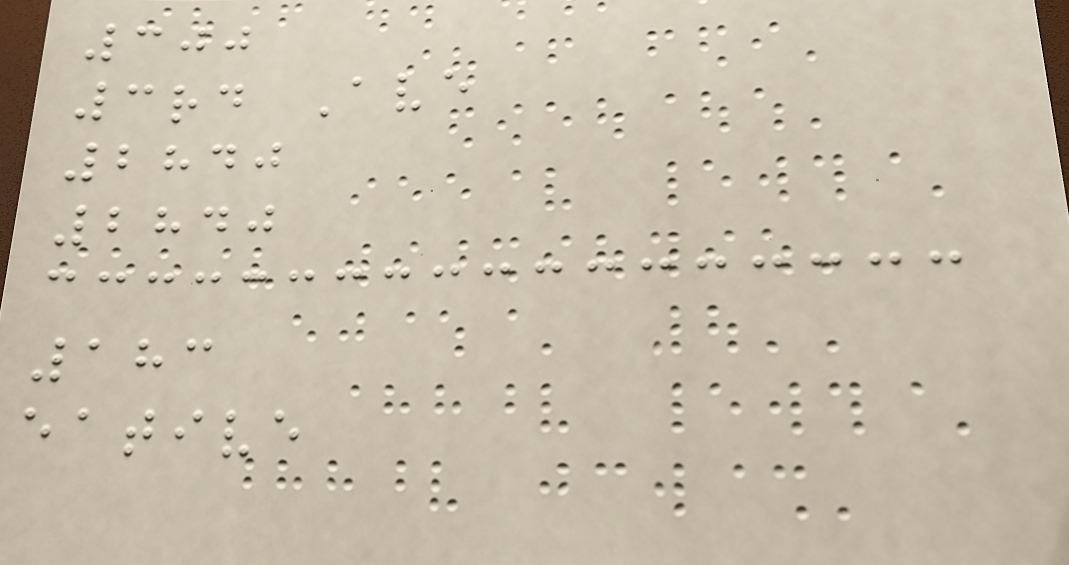300
3rd Ave
2840
2840
183
eative
